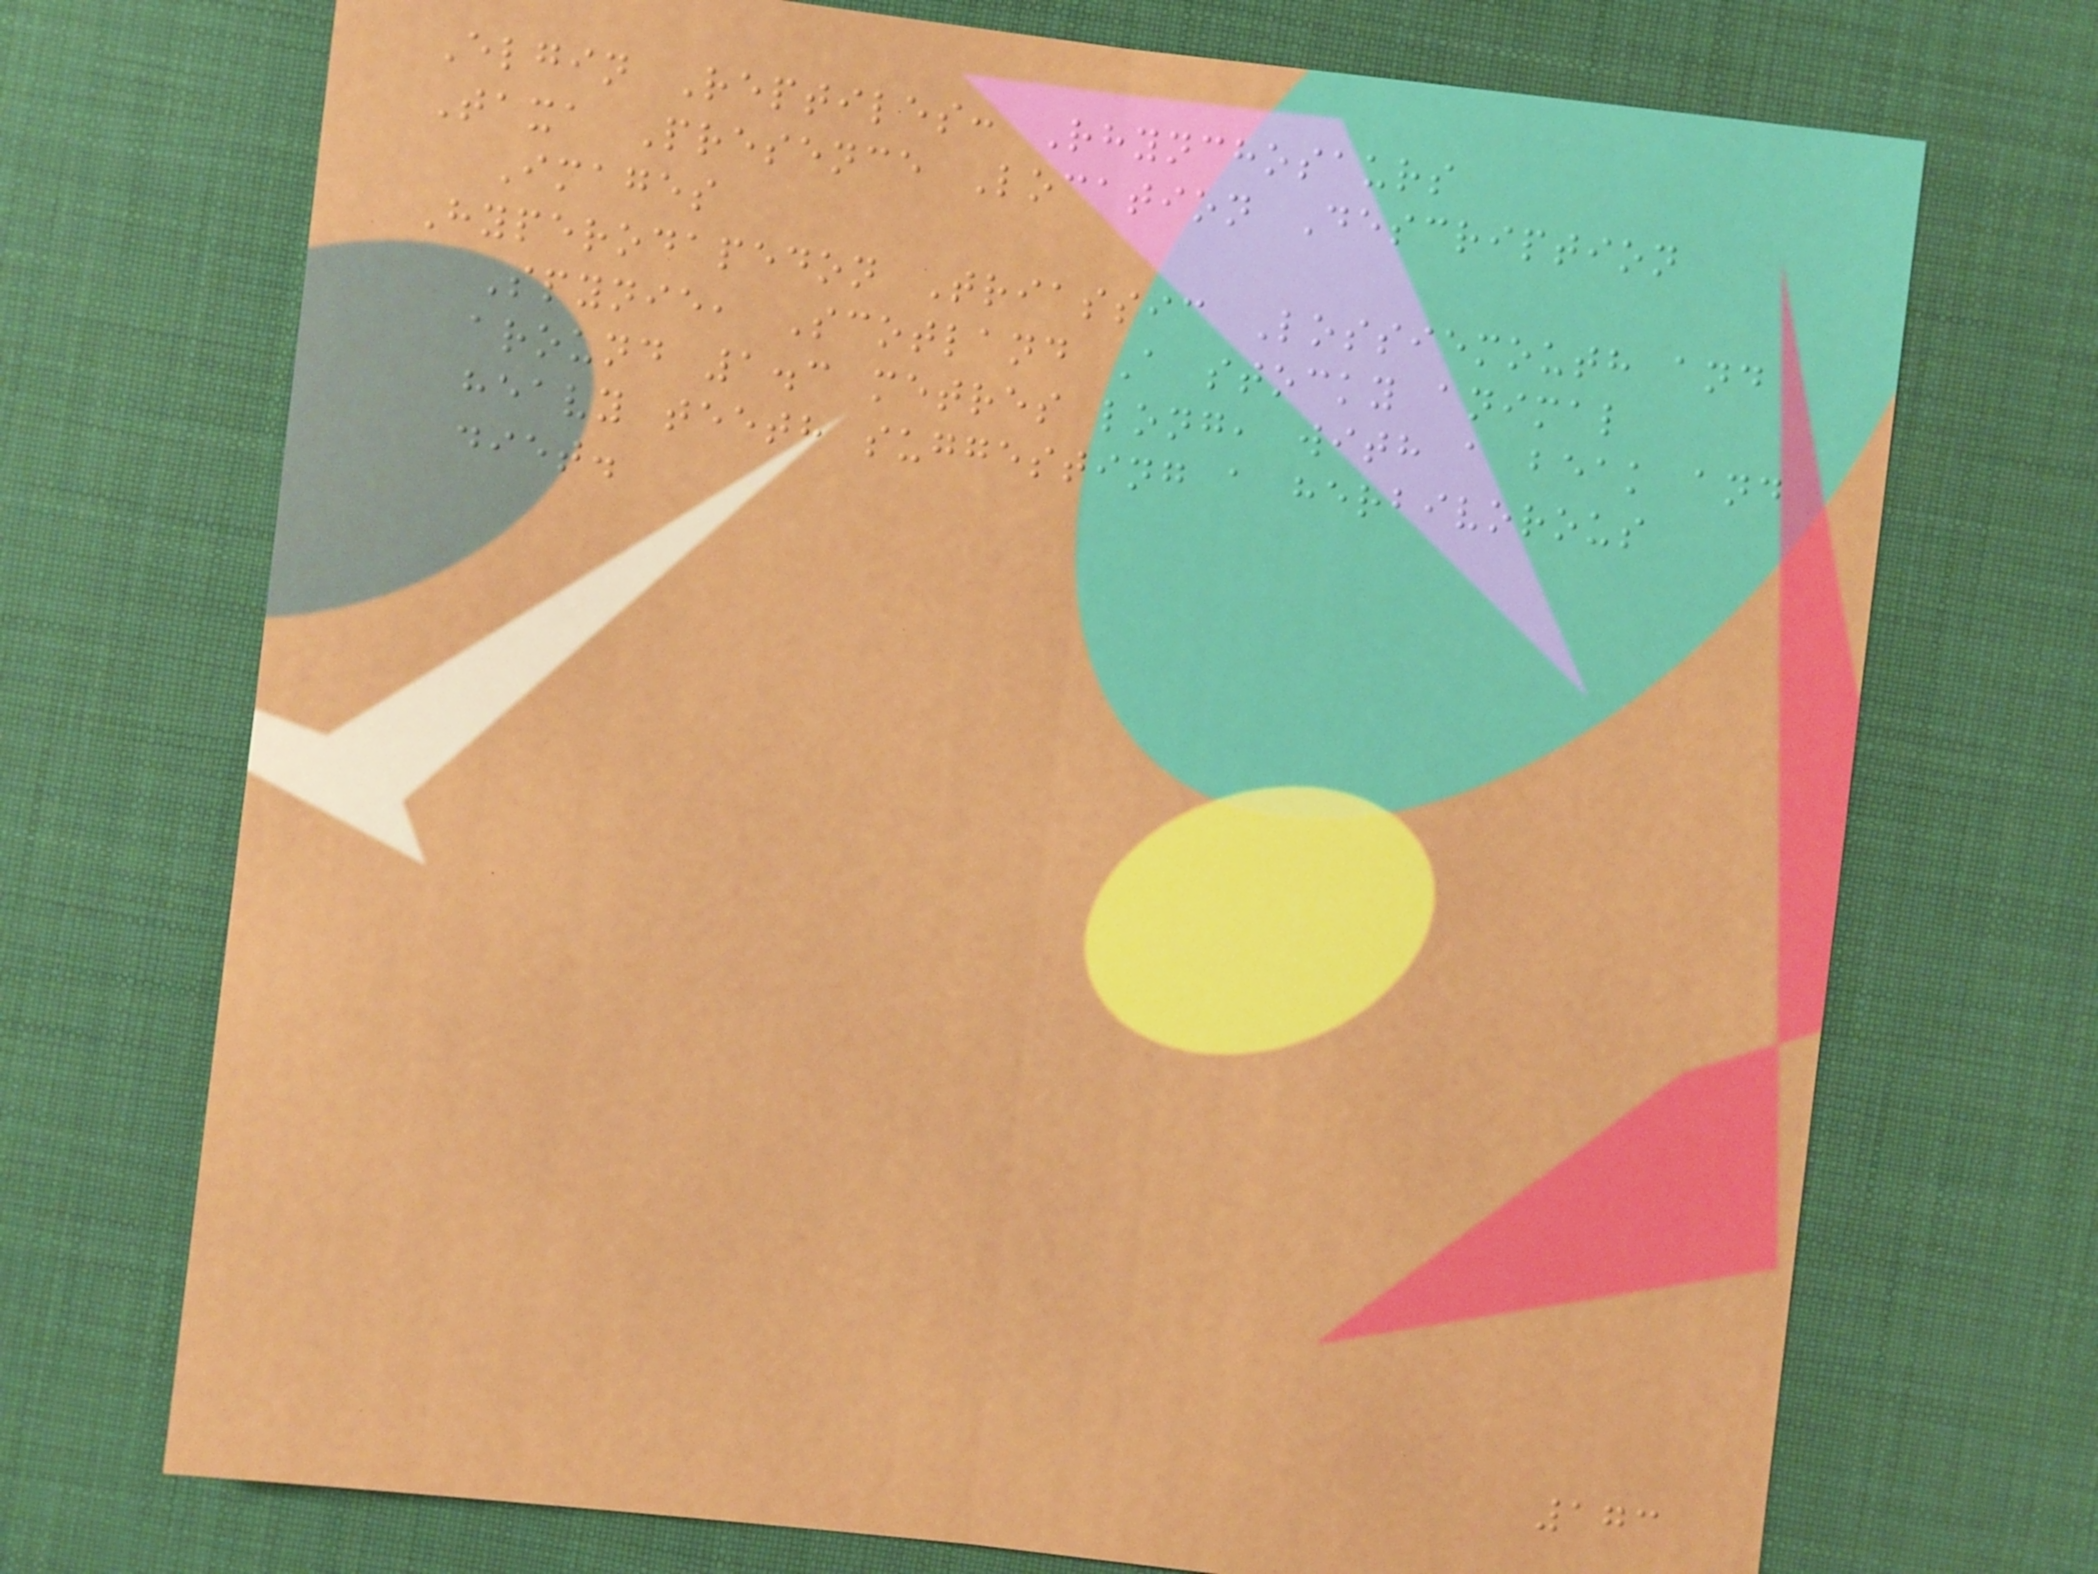Elgin Reptiles: Rhynchosaurs
Taxa Presence Location Description
Images
Hyperodapedon Triassic Lossiemouth and
Spynie, Scotland A stocky animal
around 1.3 metres long, with a beak and
heavy teeth suggesting a herbivorous
diet.
173
